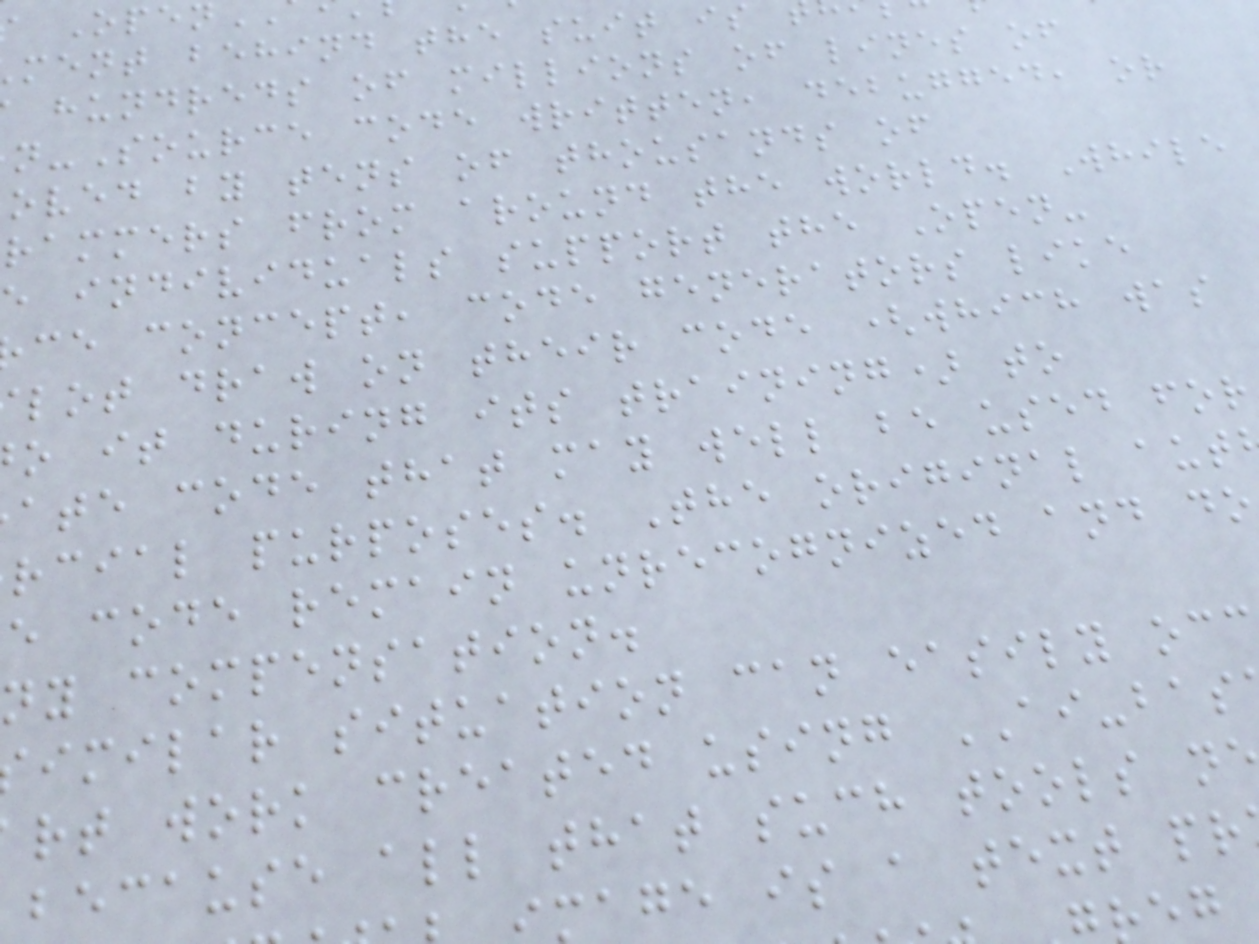ment behind the suit is
hundreds of millions of lines of
n-Source code written, debugged, or
oved by tens of thousands of
rammers from around the world. While
e individuals support the Open-
ce concept, code generators like
lot draw on their code (which was
o it during its training) to
ate code that may well be used for
rcial purposes. The original aut
e code remain unrecognized and do
ny compensation.
imilar situation can easily occ
rt work created using AI-bas
because all that such tools n
mage is a text pr
